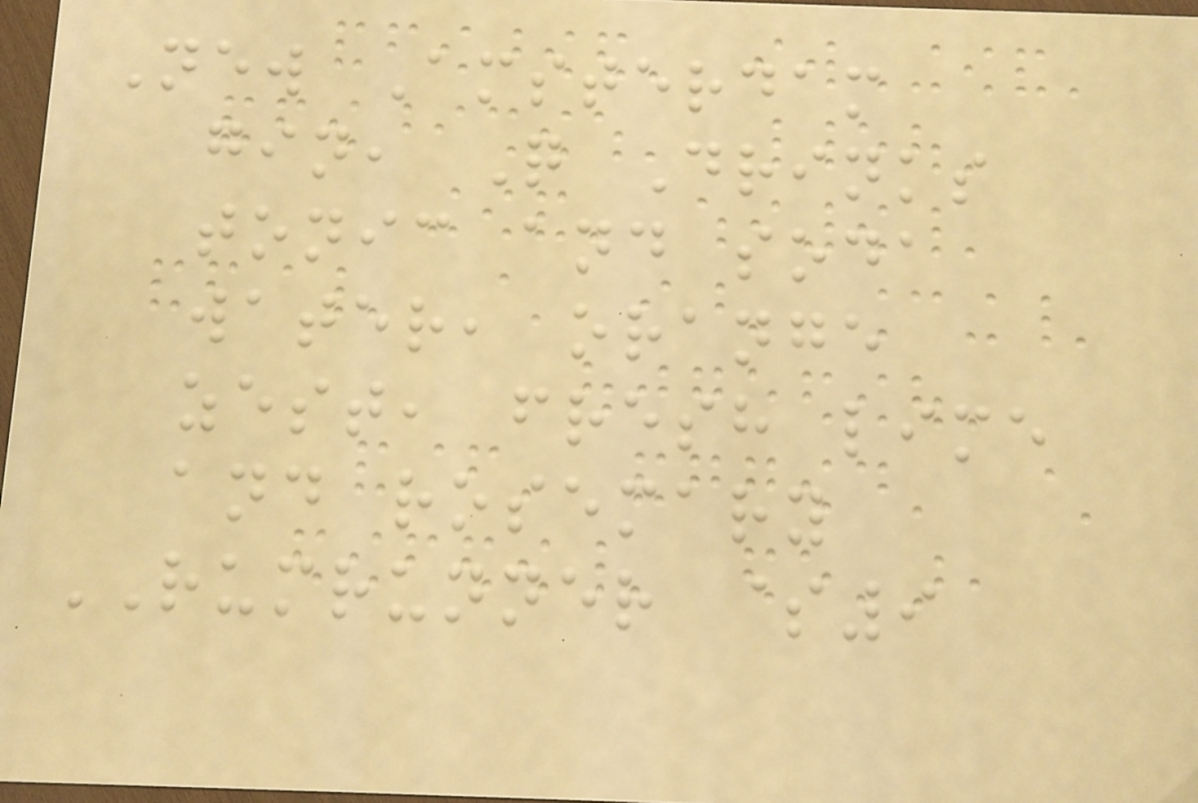New Amsterdam
gin, Q Drinks
tonic and soda
water, orange
zest, fresh lime
and rosemary
RUMRUNNER $9
